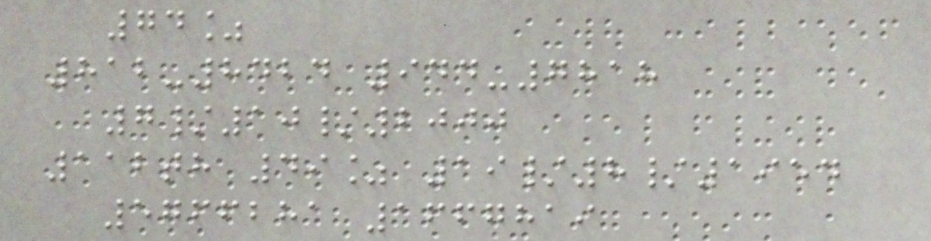74%
812-8424 944-7818
7/10/2000
112th 49% 19/8/1954
5766281 1667819
